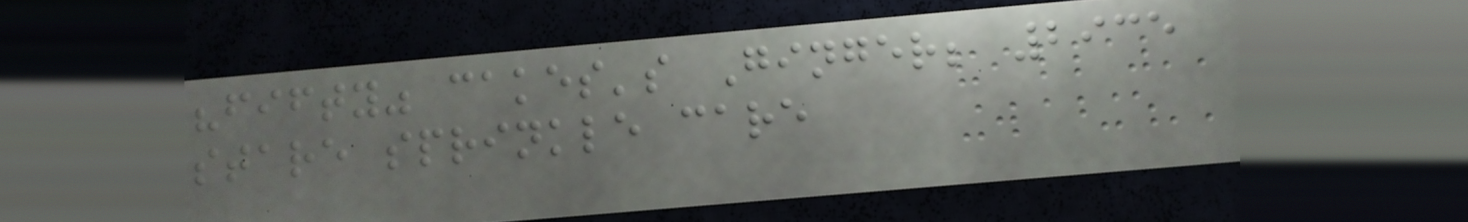"fifty" cakes's Ginger; 2935
stare sprinkle care
